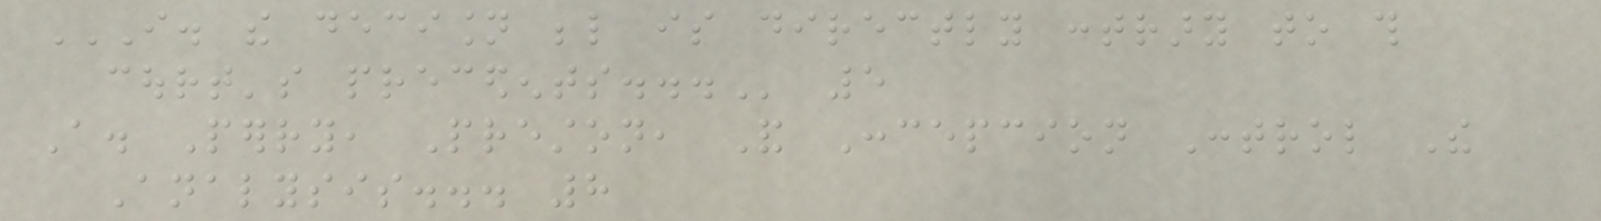I. THE DECISION BELOW IS DIRECTLY CONTRARY TO THIS
COURT'S PRECEDENTS... 5
A. Perry, Preston, And Concepcion Control The
Analysis... 8
